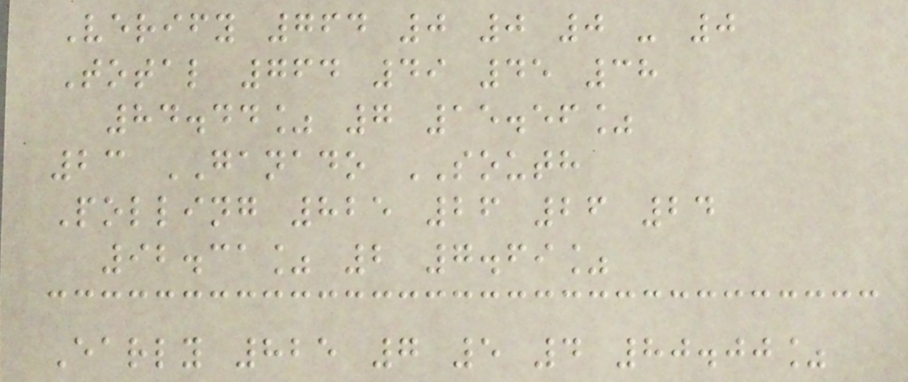Verify 764 0 0 0 - 0
Total 764 49 45 38
84.44% 7 15.56%
23 GANADO SOUTH
Polling 825 26 26 24
92.31% 2 7.69%
Early 825 7 5 4 80.00%
